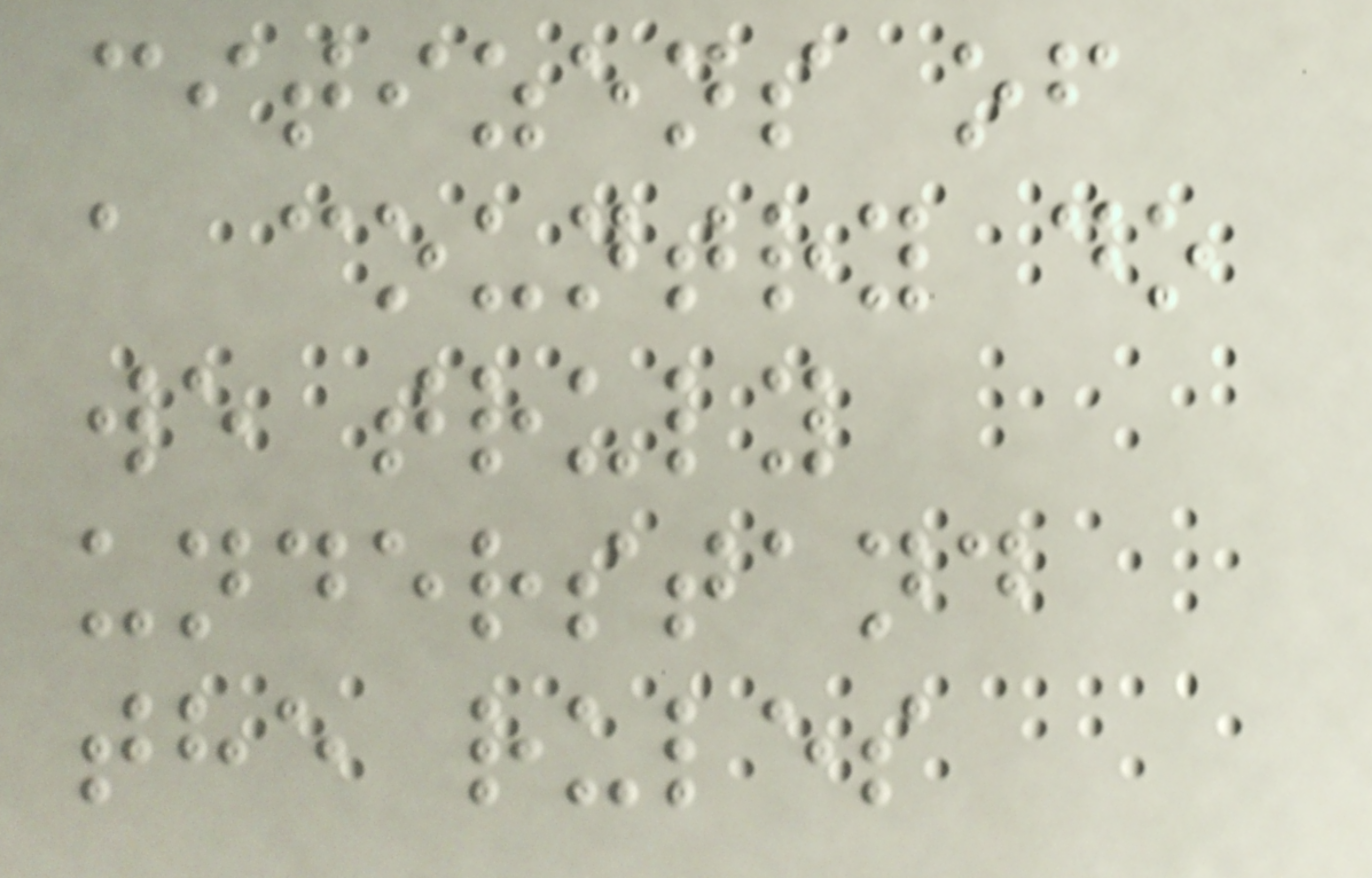citizens of
a country do
we truly
understand
the rules
